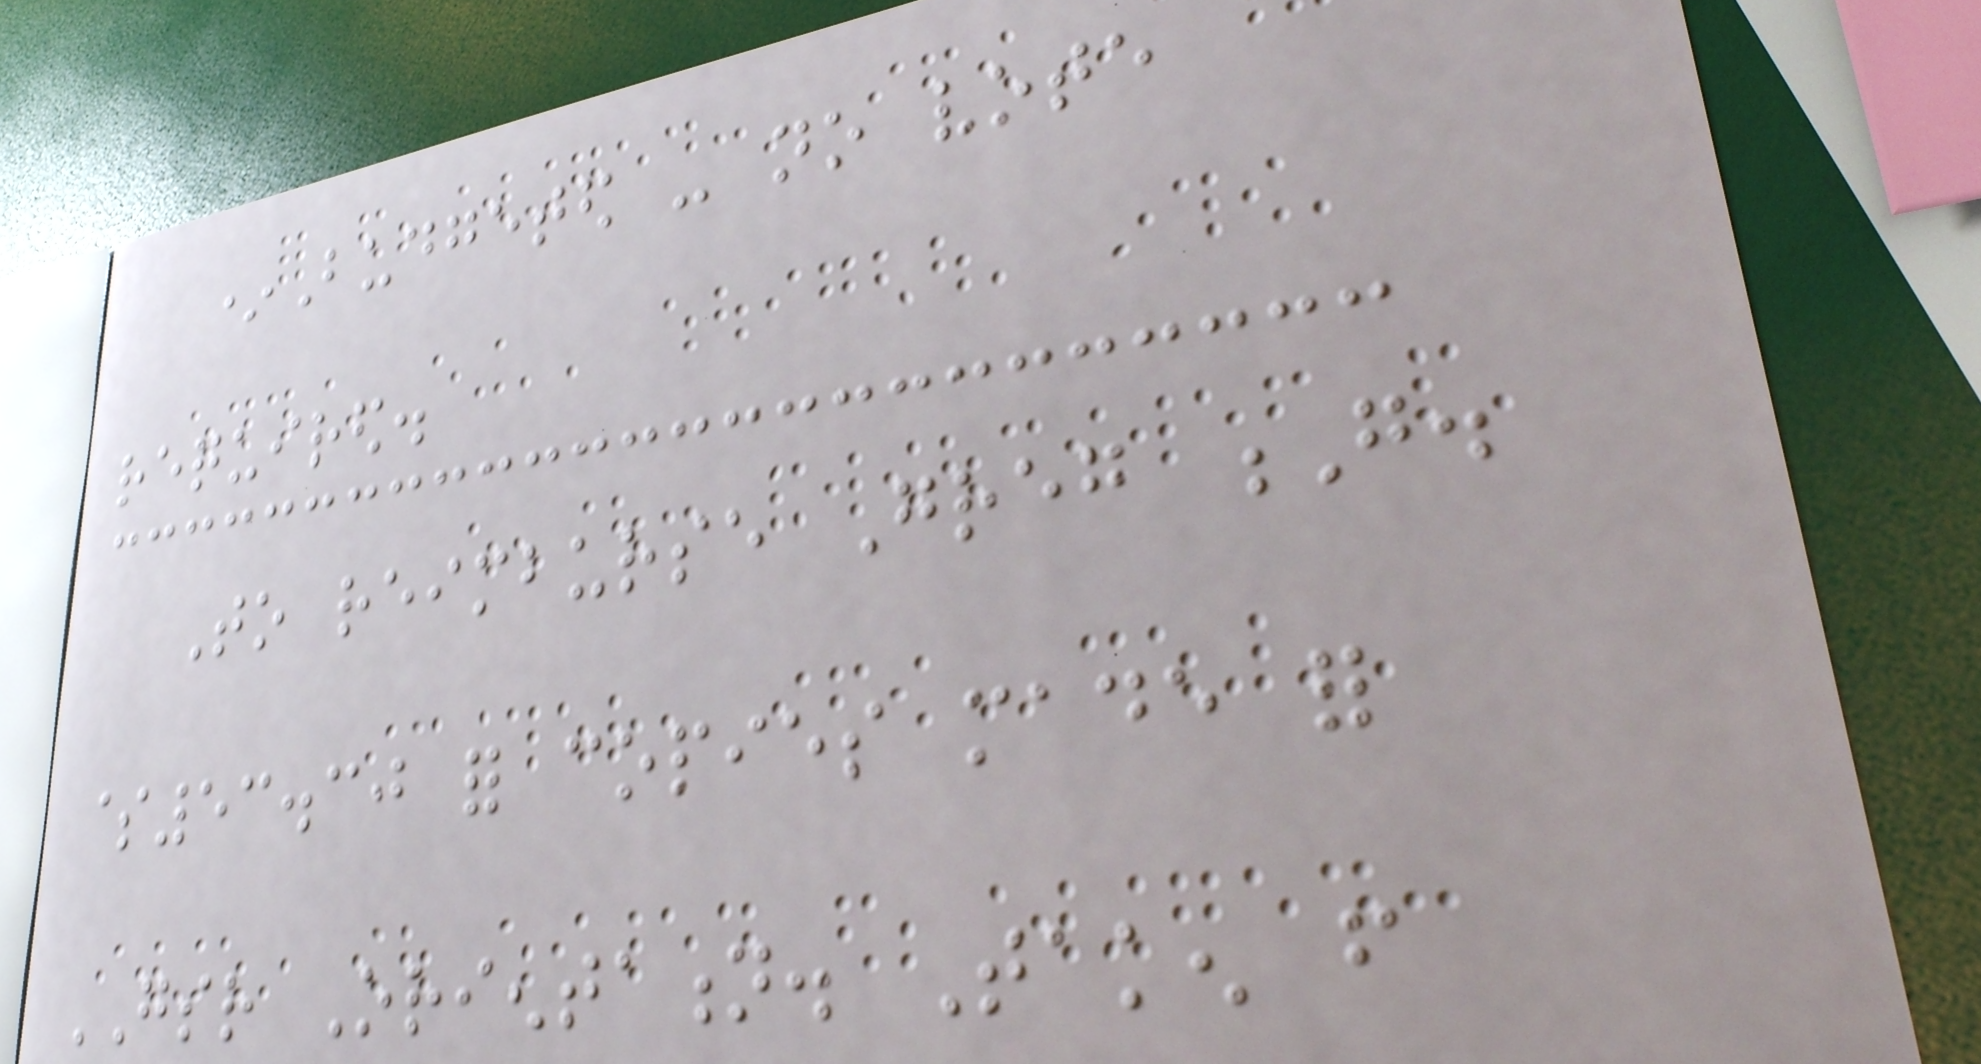*Budgeted - no vote
required.
To reimburse Greg G.
$53.30 for copies made for
GSR Orientation. Taken from
